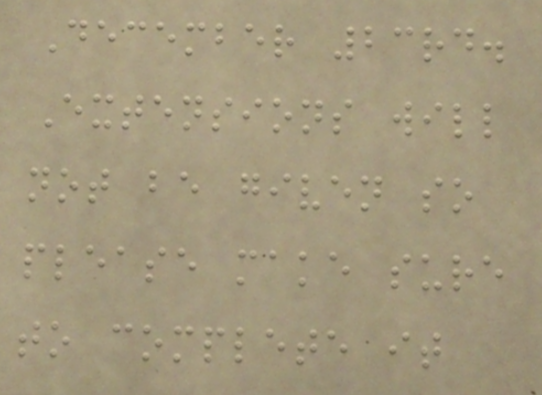December 23rd.
Extensions will
not be given so
please make sure
to complete it
